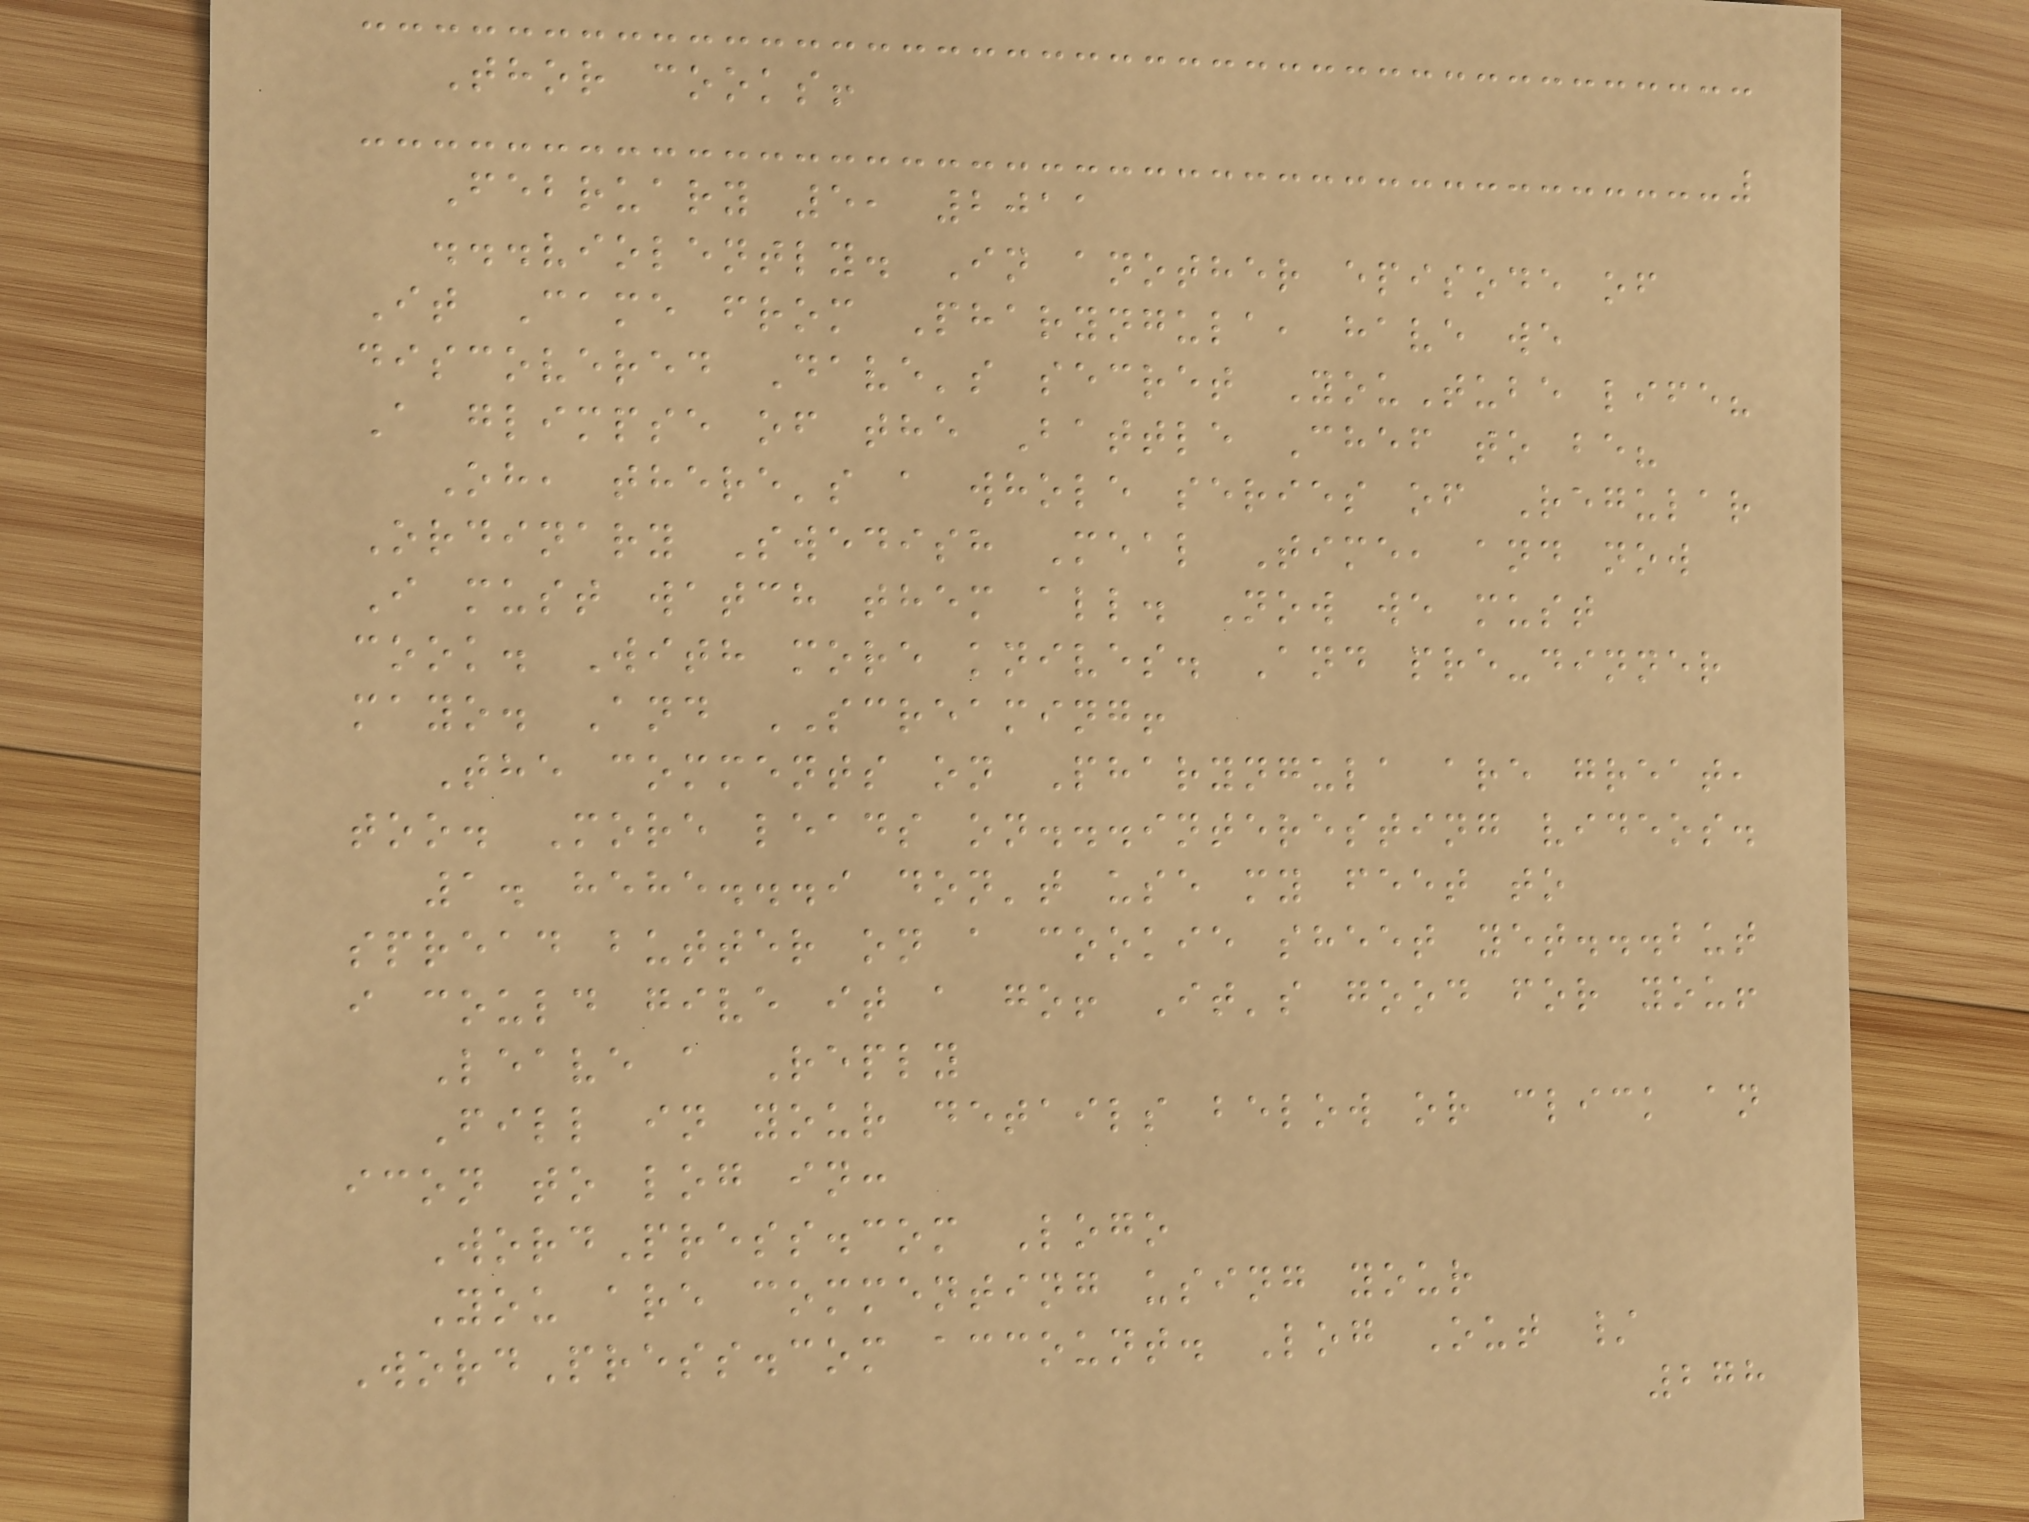Thor cooks!
February 5, 2011
...violently. In another episode of
It Came from Pharyngula, have we
discovered Dave's secret YouTube life?
A glimpse of the Battle Chef to be?
Oh, there's a whole series of Regular
Ordinary Swedish Meal Time, and now
I must watch them all. Now we must
cook. With more knives. And pre-dinner
mayo. And SCREAMING!
The comments on Pharyngula are great,
too. More leads on...interesting videos.
1. hehe...i don't use my feet to
spread butter on a cookie sheet yet...but
i could give it a go! It's good for you!
Leave a Reply
Fill in your details below or click an
icon to log in:
WordPress.com Logo
You are commenting using your
WordPress.com account. Log Out /
278
